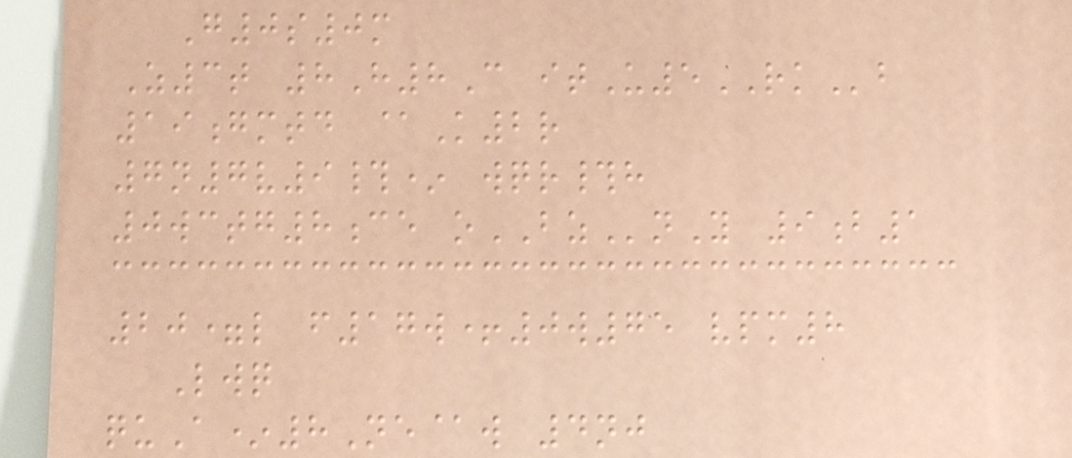G0s0m
Z3t 8H8C itU5RKb
19gmtd @K2r
7n7v9#* wqr#h
0wctg8ce oBZnY 9b1
20=l f17w+0w75 vpm8
Lwq
quA*8Ne@w 4nj
